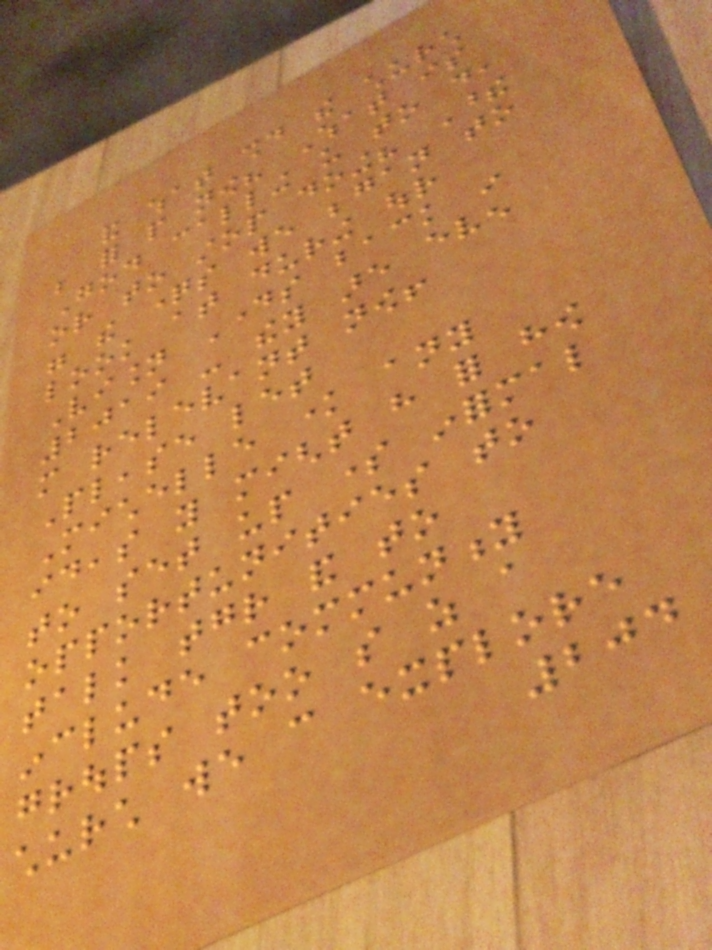and what should the church
be for people now? What is
God calling us to do,
or to stop doing? These
were the questions we began to
look at during our
Vision Days back in
2019 - they are even
more relevant now!
Please let
Michelle know any
ideas you might have for how
to set up some informal
opportunities to
talk together and to
include community
groups too so as a
church we can explore
204
